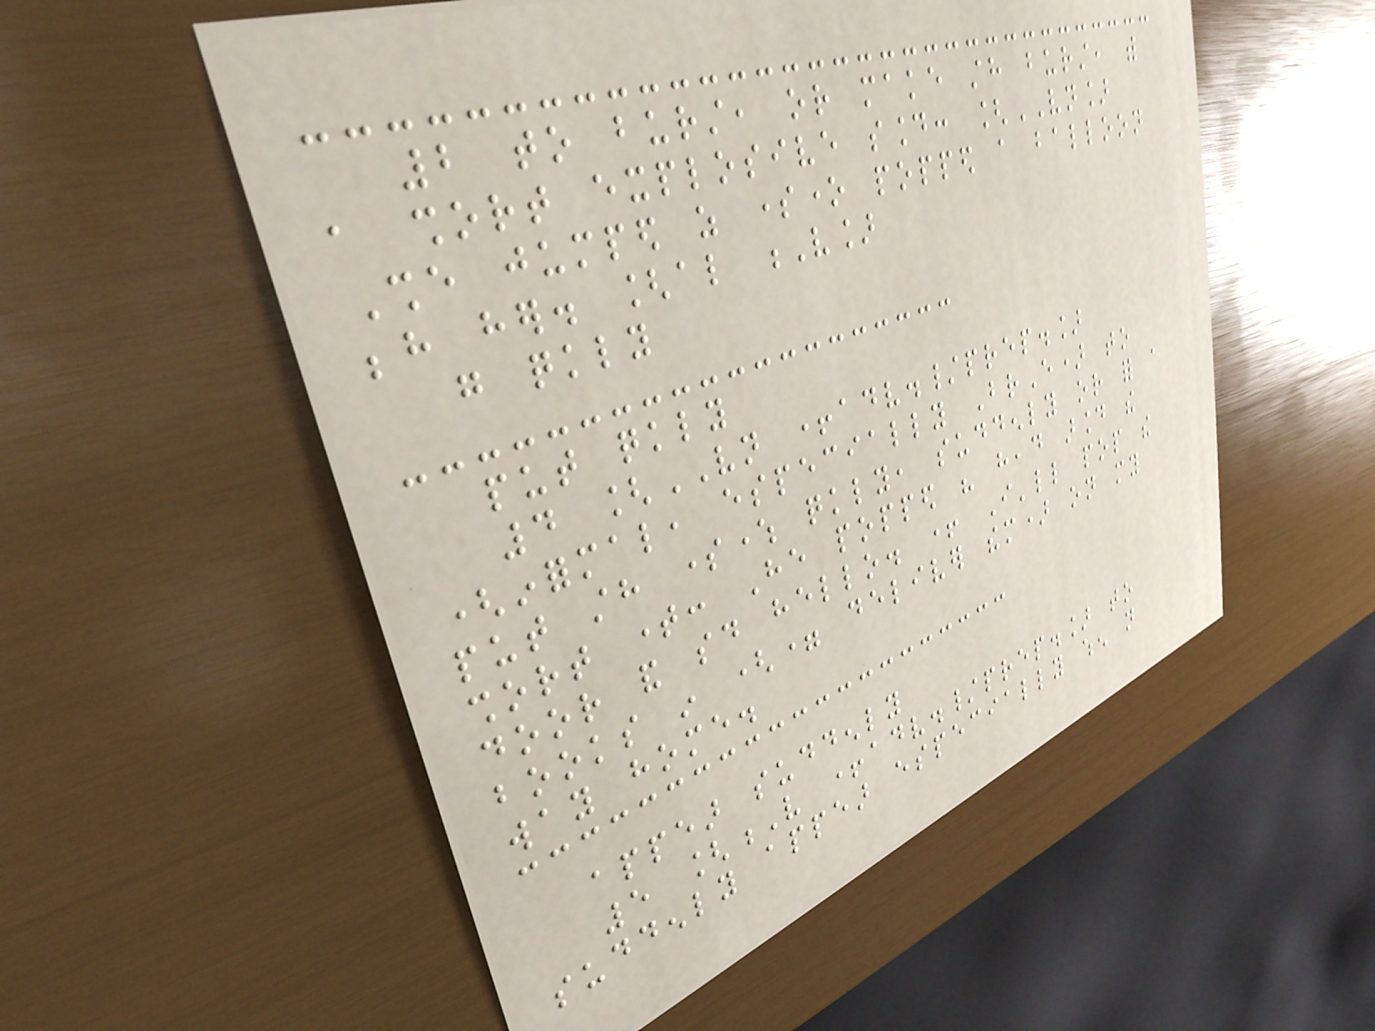2 to burst, or make sth burst, with
a short explosive sound: [VN]
She jumped as someone popped a balloon
behind her. [also V]
go quickly
put quickly
4 [VN +adv./prep.]
(informal, especially BrE) to
put sth somewhere quickly, suddenly or for a
short time: He popped his head around the
door and said hello. + I'll pop the
books in (= deliver them) on my
way home.
appear suddenly
5 [V +adv./prep.] to
suddenly appear especially when not
